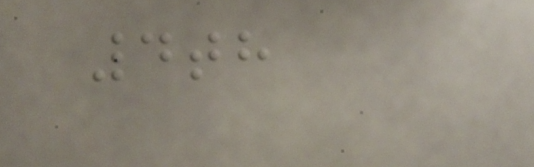4th
